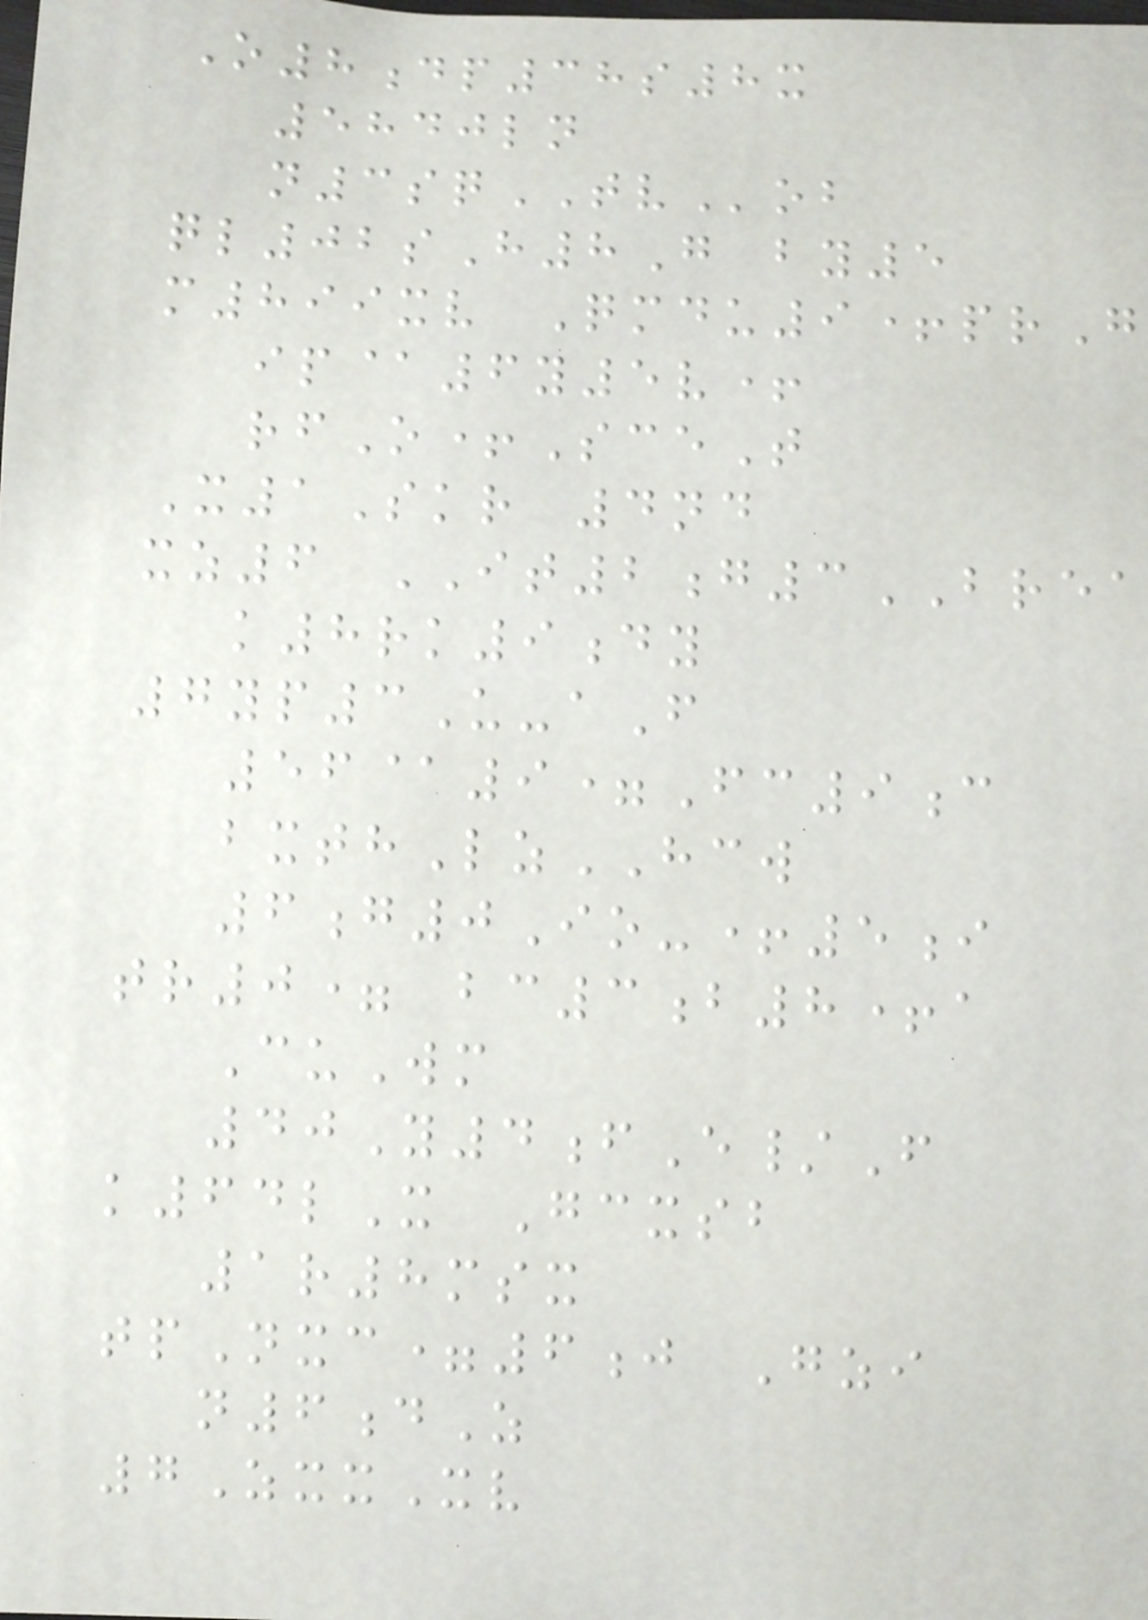O8dp38s8x
5840ln
n3sqTVob
ql02sH8G by5
m899xv Qmdu9+prG
ip@6y5v+
rfO+SceT
X1Skr 4nd
xz6 IT2g3BREA
k8rk9dy
7yp3U-aF
56@9=Fc9c
bxthLzHCW
6g0Io-+5i
tr0= bc3b8+a
CuWm
40Y4fE/F
k64lX Gcxsb
1r8msx
tpNxc=6j Gzi
n6dZ
7ZxxXv
